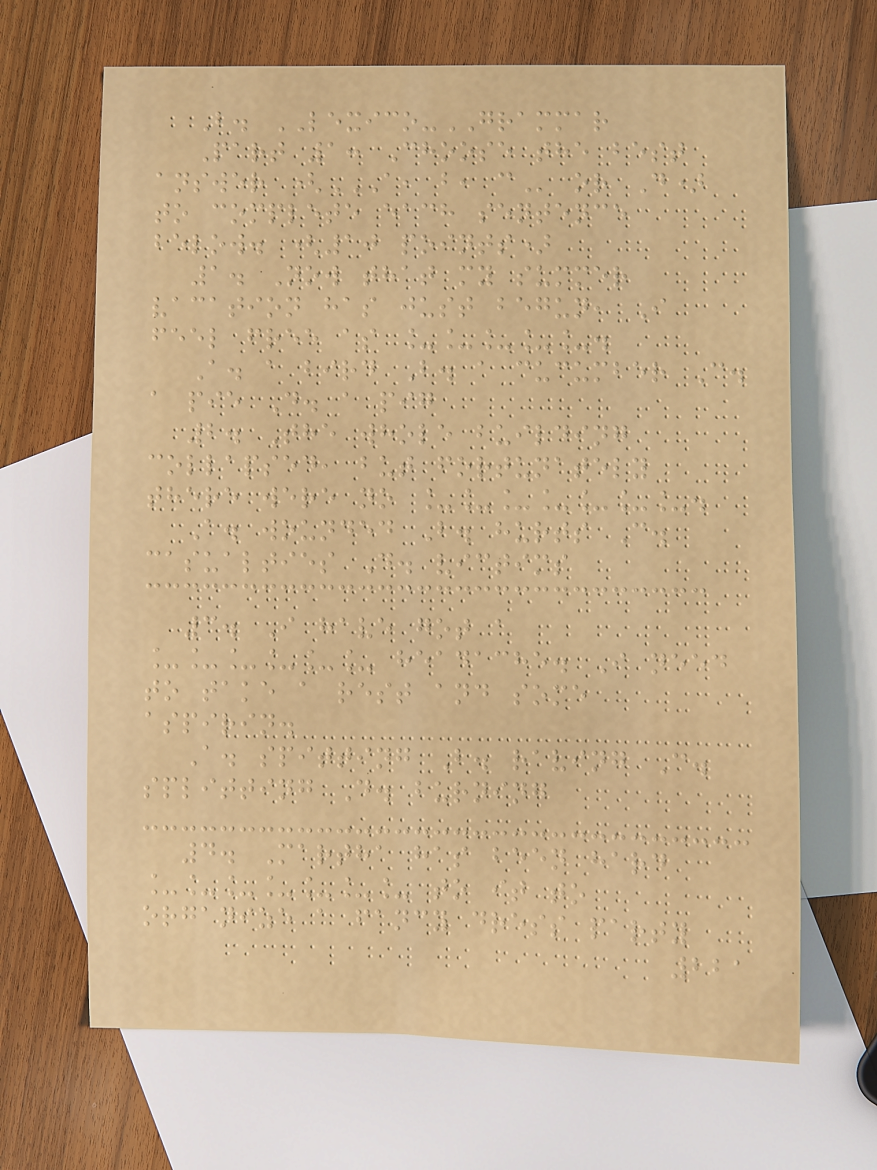B. LEXICO-GRAMMAR
Part 1: Choose the best
answer (A, B, C or D)
to complete each sentence
below. (10 points)
1. Now that my summer
vacation has just begun, I
feel free as _____.
A. a bird B. a cucumber C.
a pie D. a pig
2. The whole building
collapsed, but fortunately
there were no _______.
A. wounded B. hurts C.
casualties D. victims
3. I have got a
______ headache. I need
to take a rest and some
aspirin.
A. spitting B. raving C.
splitting D. burning
4. Martha has been hard
_______ to it to
organize a fancy dress party
221
